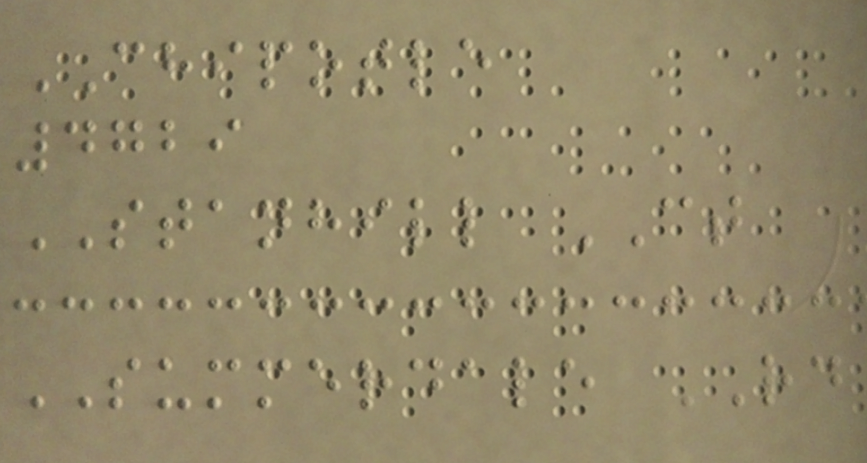CHIPOTLE
4729
STANHILL CT
SUMMERDALE RD
